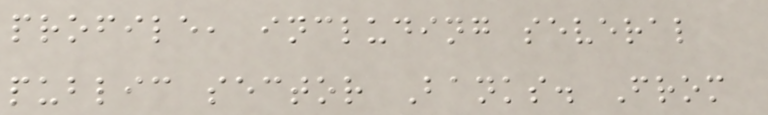profile, including several
public sector Banks. From
